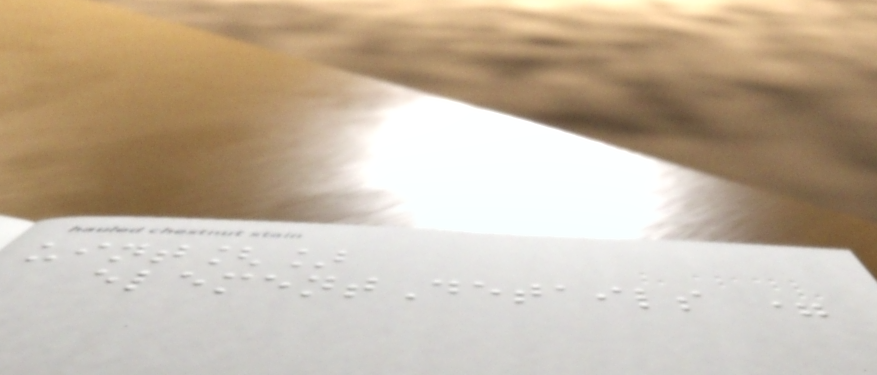uint[]
elementDetails =
